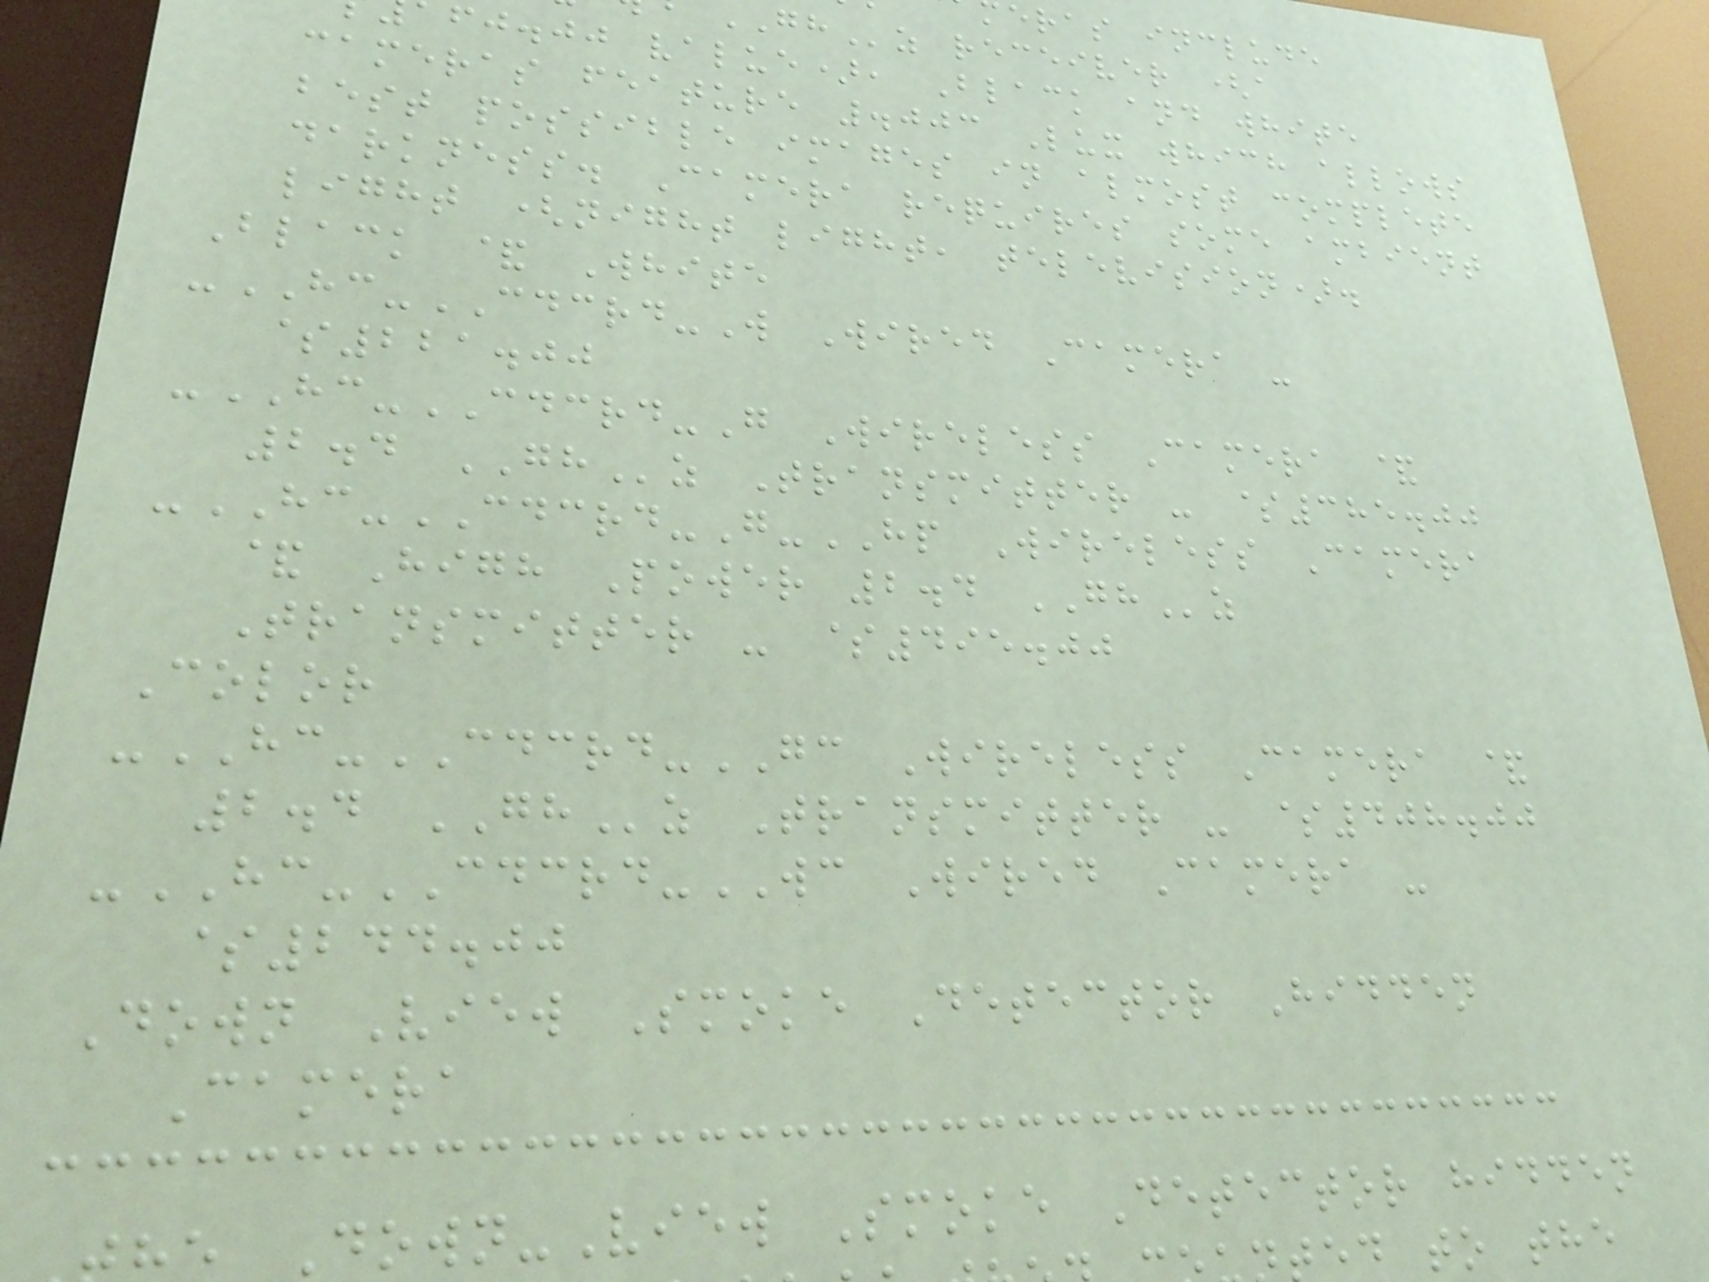eras include
z receiver (a
fj.jj value), Black and white
cameras feature .003 Lux which allows
best possible images in almost complete
darkness. Camera requires some ambient
light (night light, television).
Black & White
-HC-CDCRD-W Wired Camera -
$221.00
-HC-CDCRD-G Wireless Camera &
2.4 GHz Transmitter - $385.00
-HC-CDCRD-G-HP Wireless Camera
& High Power 2.4 GHz
Transmitter - $495.00
Color
-HC-CDCRD-GC Wireless Camera &
2.4 GHz Transmitter - $408.00
-HC-CDCRD-WC Wired Camera -
$244.00
Down View Smoke Detector Hidden
Camera
Down-View Smoke Detector hidden
